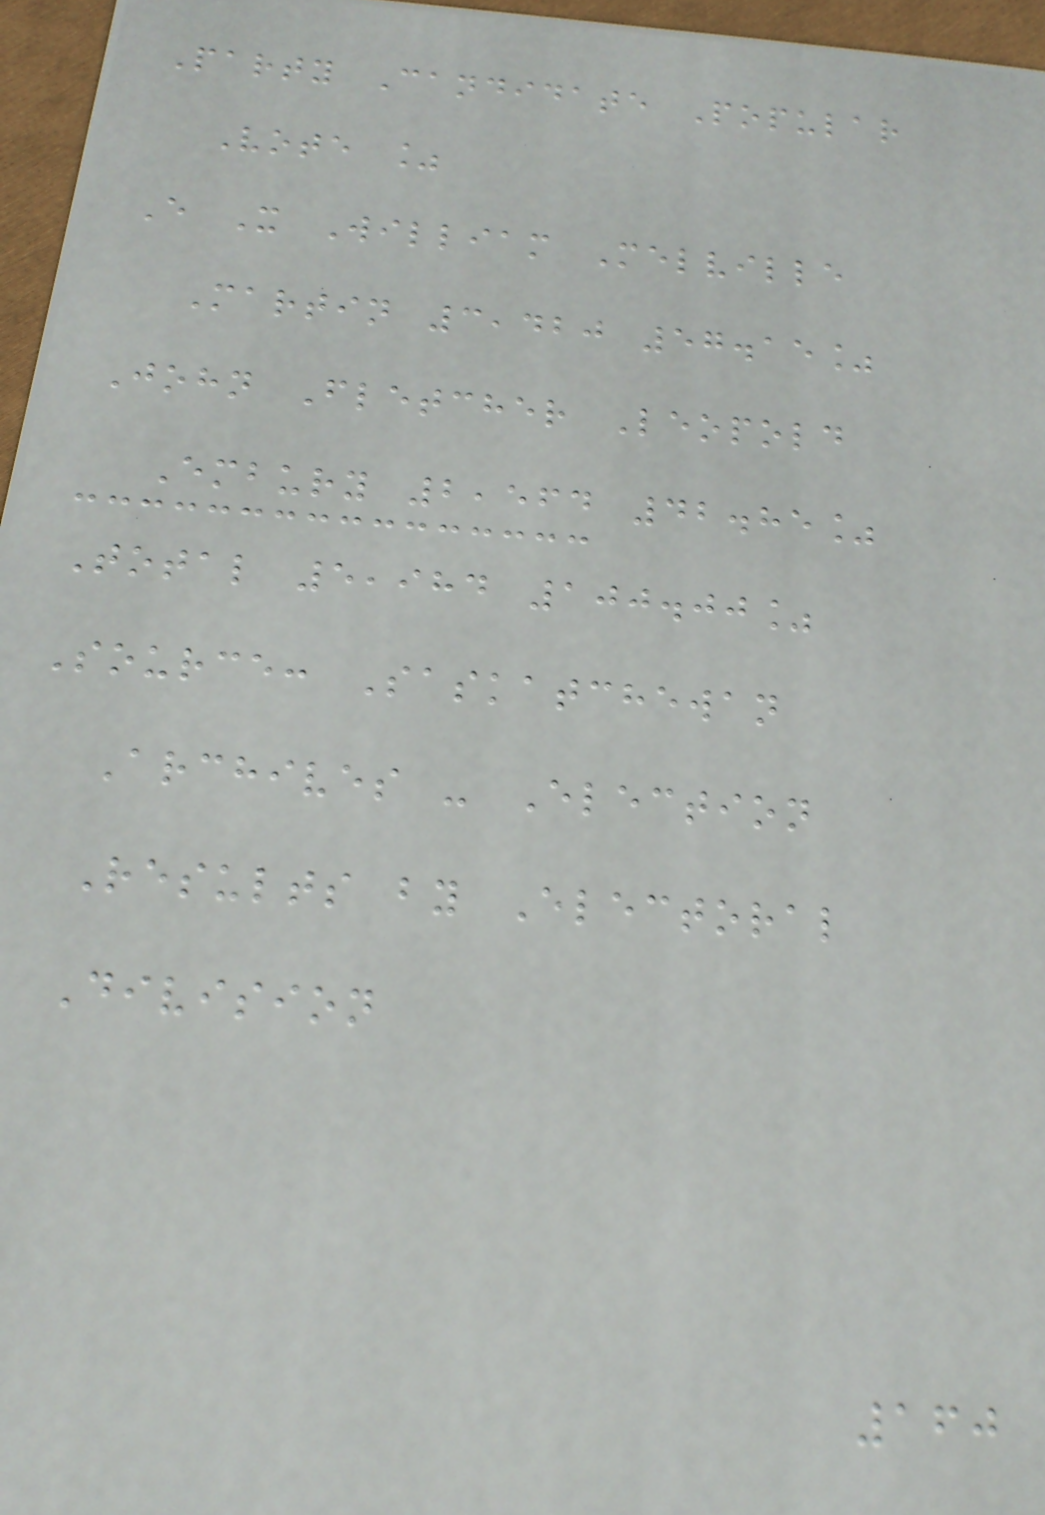Party Candidate Popular
Vote %
E X William Melville
Martin 3,420 57.15%
John Fletcher Leopold
Embury 2,564 42.85%
Total 5,984 100.00%
Source: Saskatchewan
Archives - Election
Results by Electoral
Division
160
